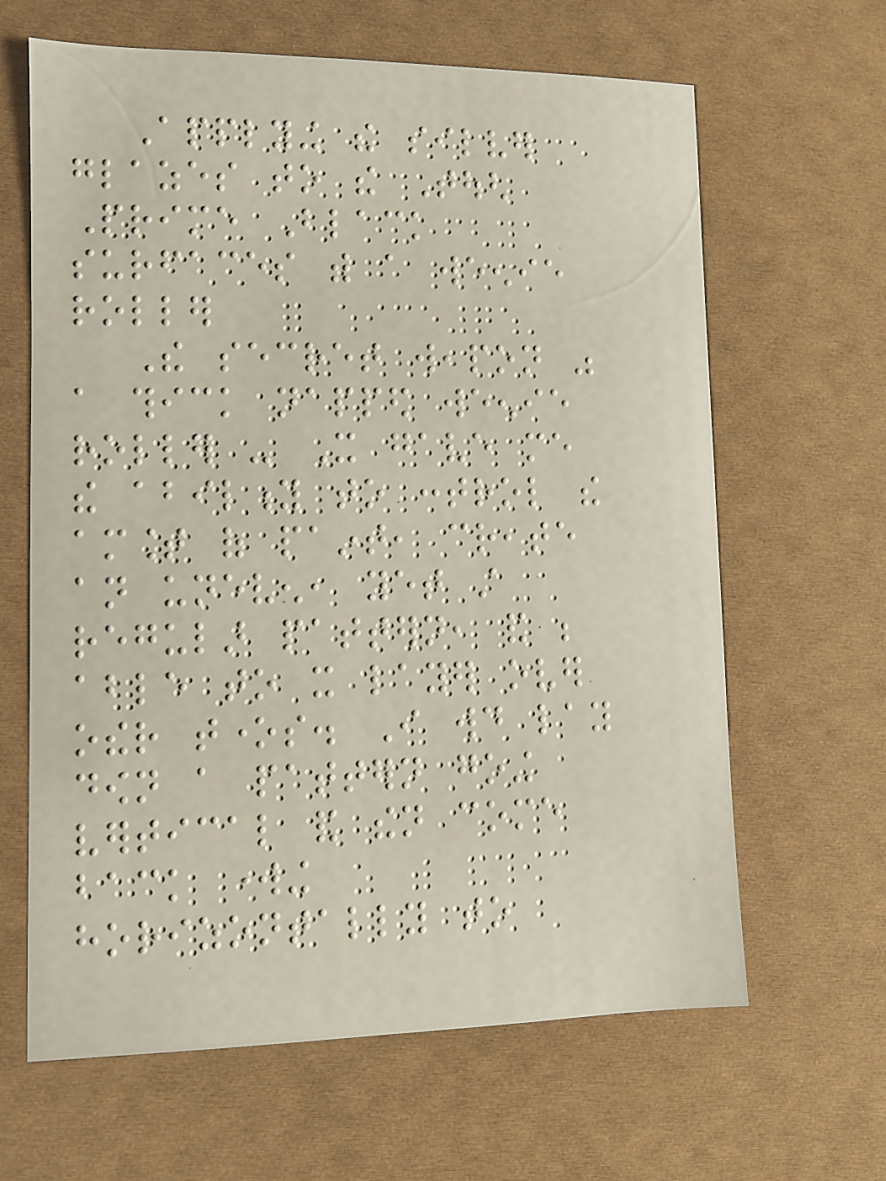Applying the silver
glazes to the Tough
Prime Black
surfaces with a weenie
roller
The secret weapon was
a thick napped weenie
roller - It gave me
the ability to control the
amount of paint, create
an uneven, yet still
regular pattern, and be
able to it layer over
other tones. I would lay
down a pattern going
vertical and then come
back working
horizontally to
